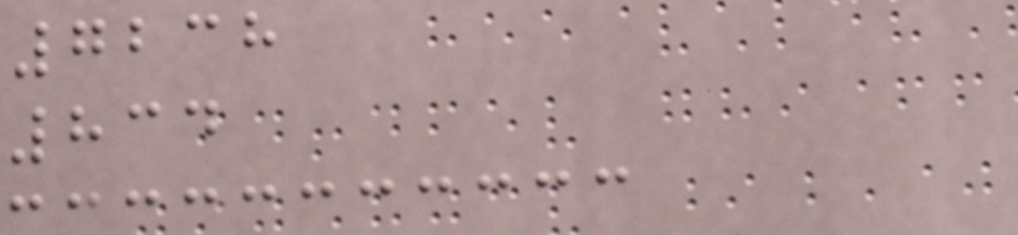7238
834
